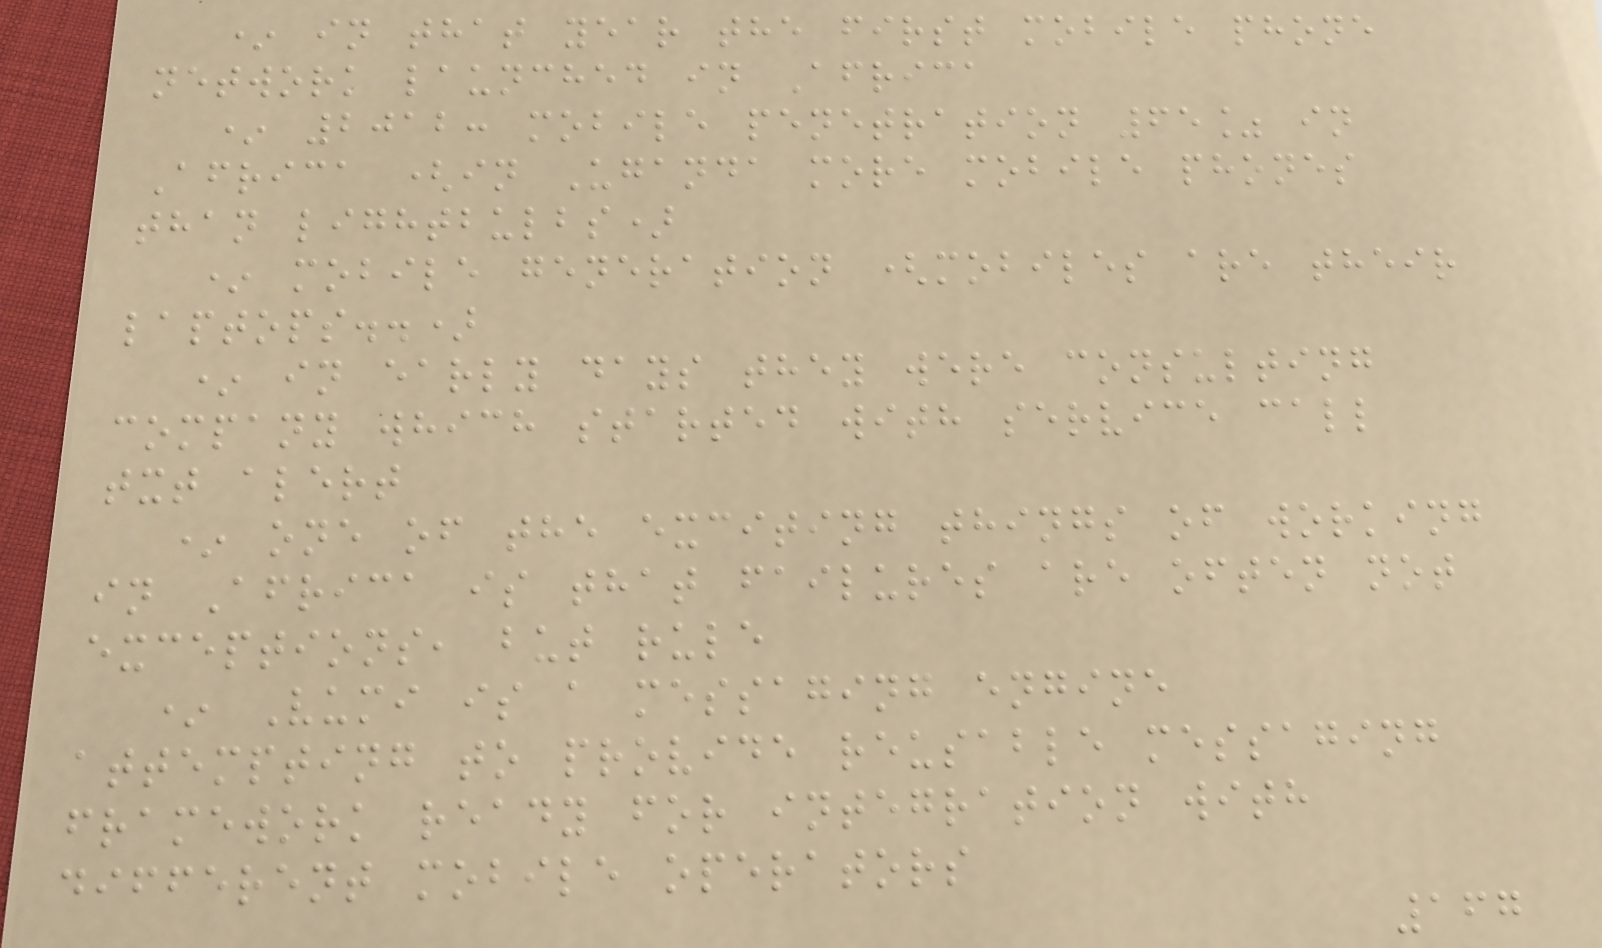* in that year the first mobile phone
network launched in Africa
* 2012: mobile penetration 65% in
Africa (in Uganda more mobile phones
than lightbulbs)
* mobile generation (mobiles are their
laptops..)
* in early days they were consulting
company which started with service call
txt alert
* one of the exciting things of working
in Africa is that failures are often not
exceptions, but rule
* Vumi is a messaging engine
attempting to provide reusable messaging
framework ready for integration with
different mobile operators
167
